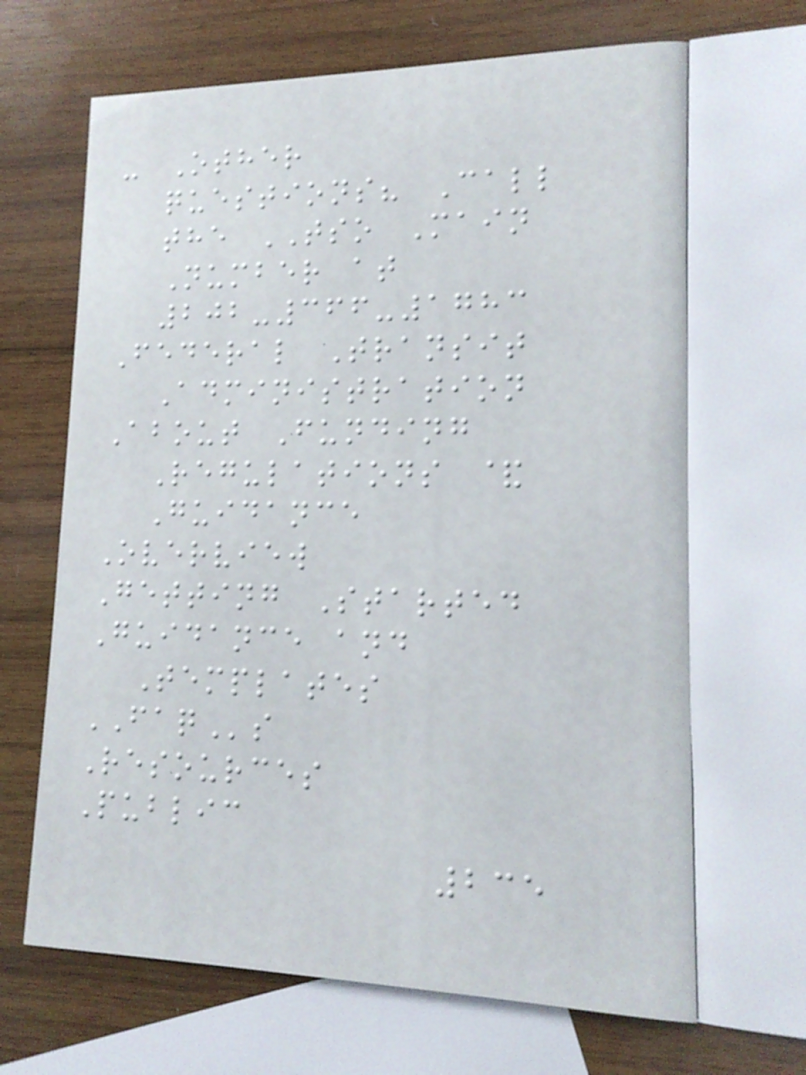- Other
questions? Call
the TSO Main
Number at
202-366-1783
Federal Transit
Administration
About Funding
Regulations &
Guidance
Overview
Getting Started
Guidance and
Templates
FAQs
Resources
Public
235
